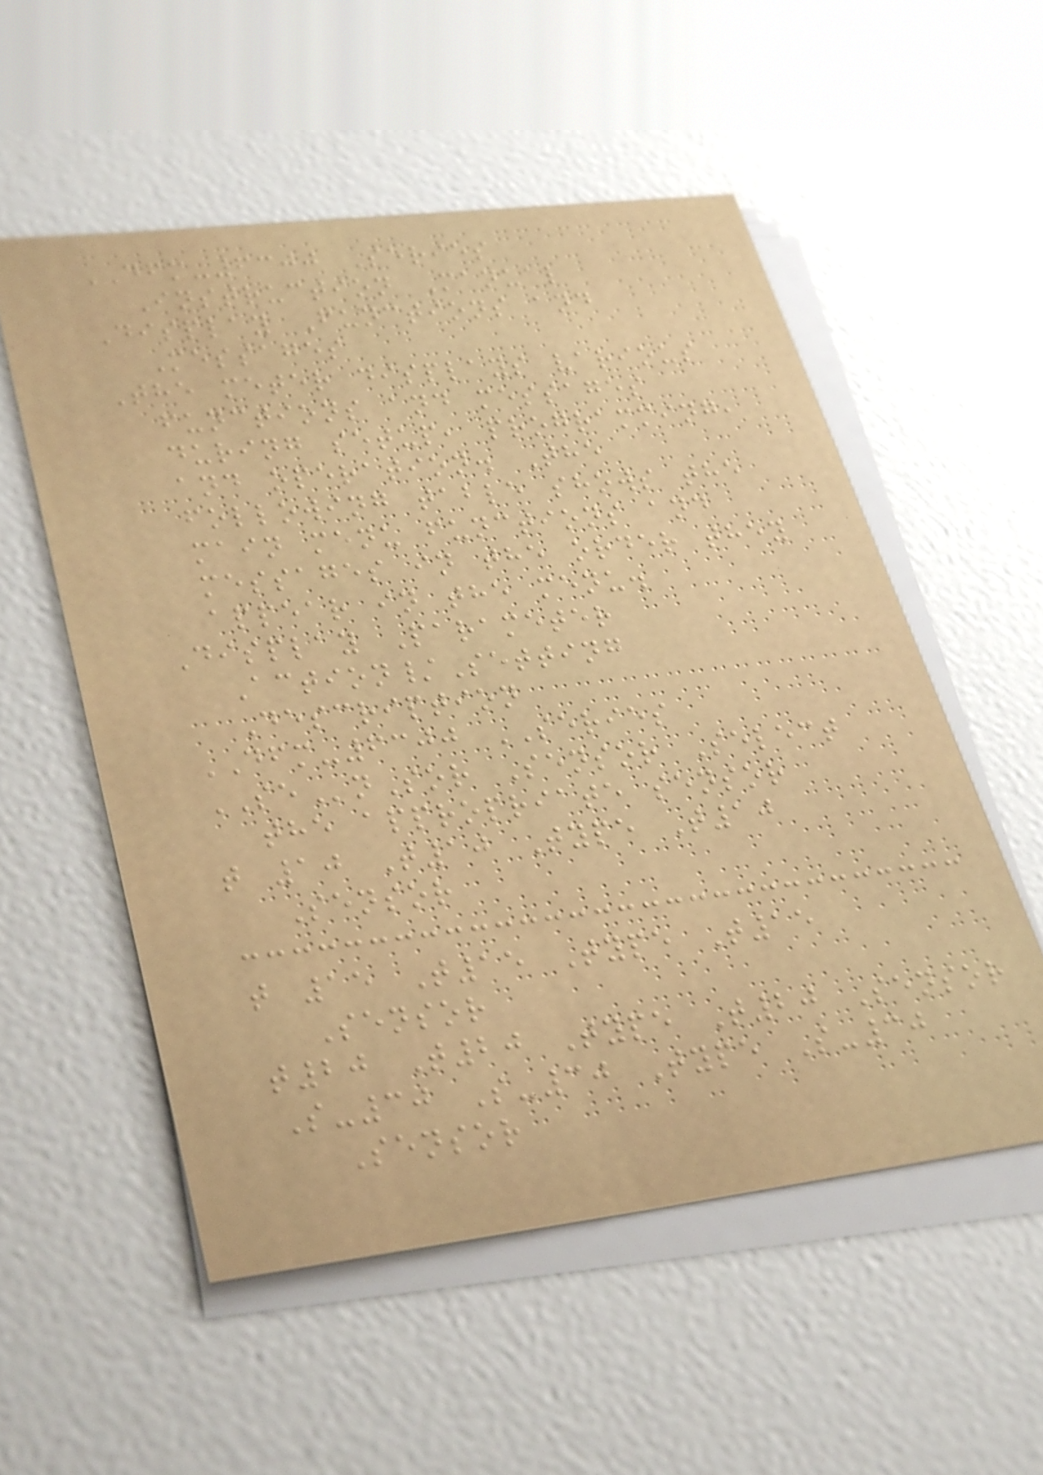DFM-6300 Series
Instruction Manual
Display Functions and
Messages
The meter displays various
functions and messages
during setup, programming,
and operation. The
following table shows the
main menu functions and
messages in the order they
appear in the menu.
Display Parameter
Action/Setting
Description
DFM-6300 SERIES
SEnSor Sensor Select
the appropriate sensor
t 10 T10 Type T10
Sensor
t 15 T15 Type T15
Sensor
t20 T20 Type T20 Sensor
S-30 S-30 Type S-30
Sensor
